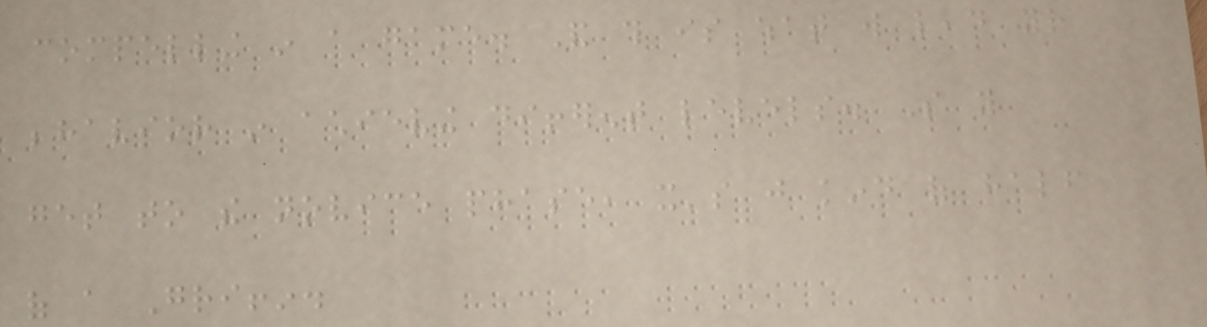compelling in a game. And this is what will lead your
behavior in achieving different levels. So you
get to the novice phase, it's just kind of half
of a Griffin.
